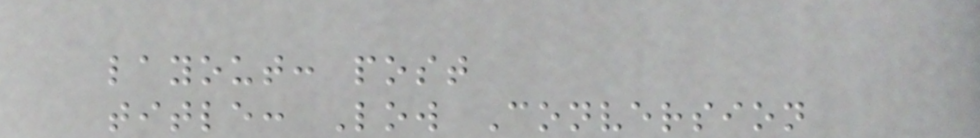layout: post
title: Low Conversion
